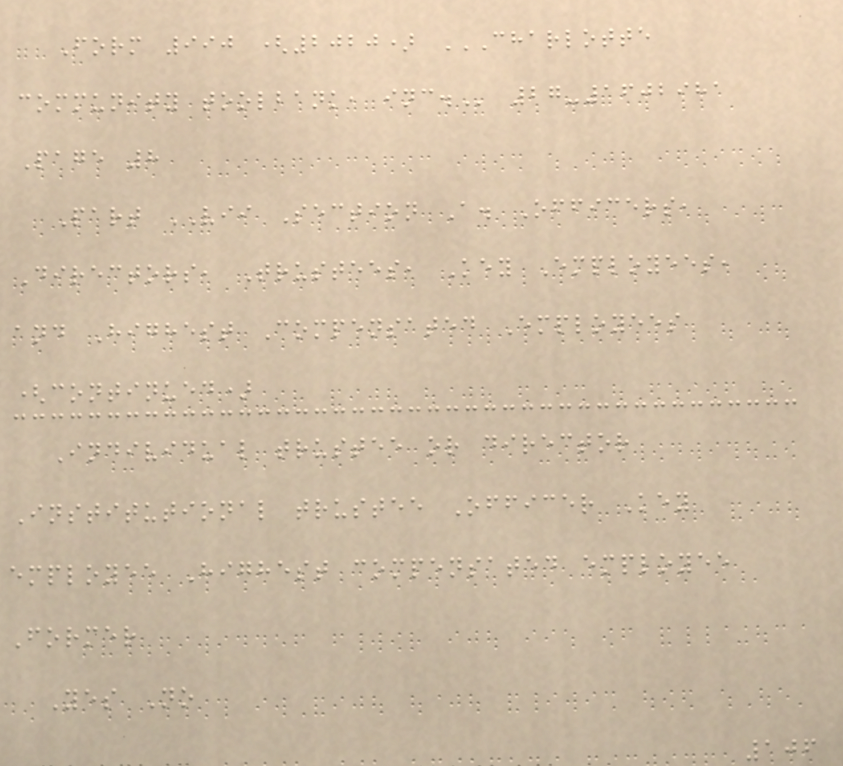Form 990 (2020) CHARLOTTE
COMMUNITY TOOLBANK, INC. 27-1602981
Page 8
Part VII Section A. Officers,
Directors, Trustees, Key Employees,
and Highest Compensated Employees
(continued)
Individual trustee or director
Institutional trustee Officer Key
employee Highest compensated employee
Former
Yes No
106
